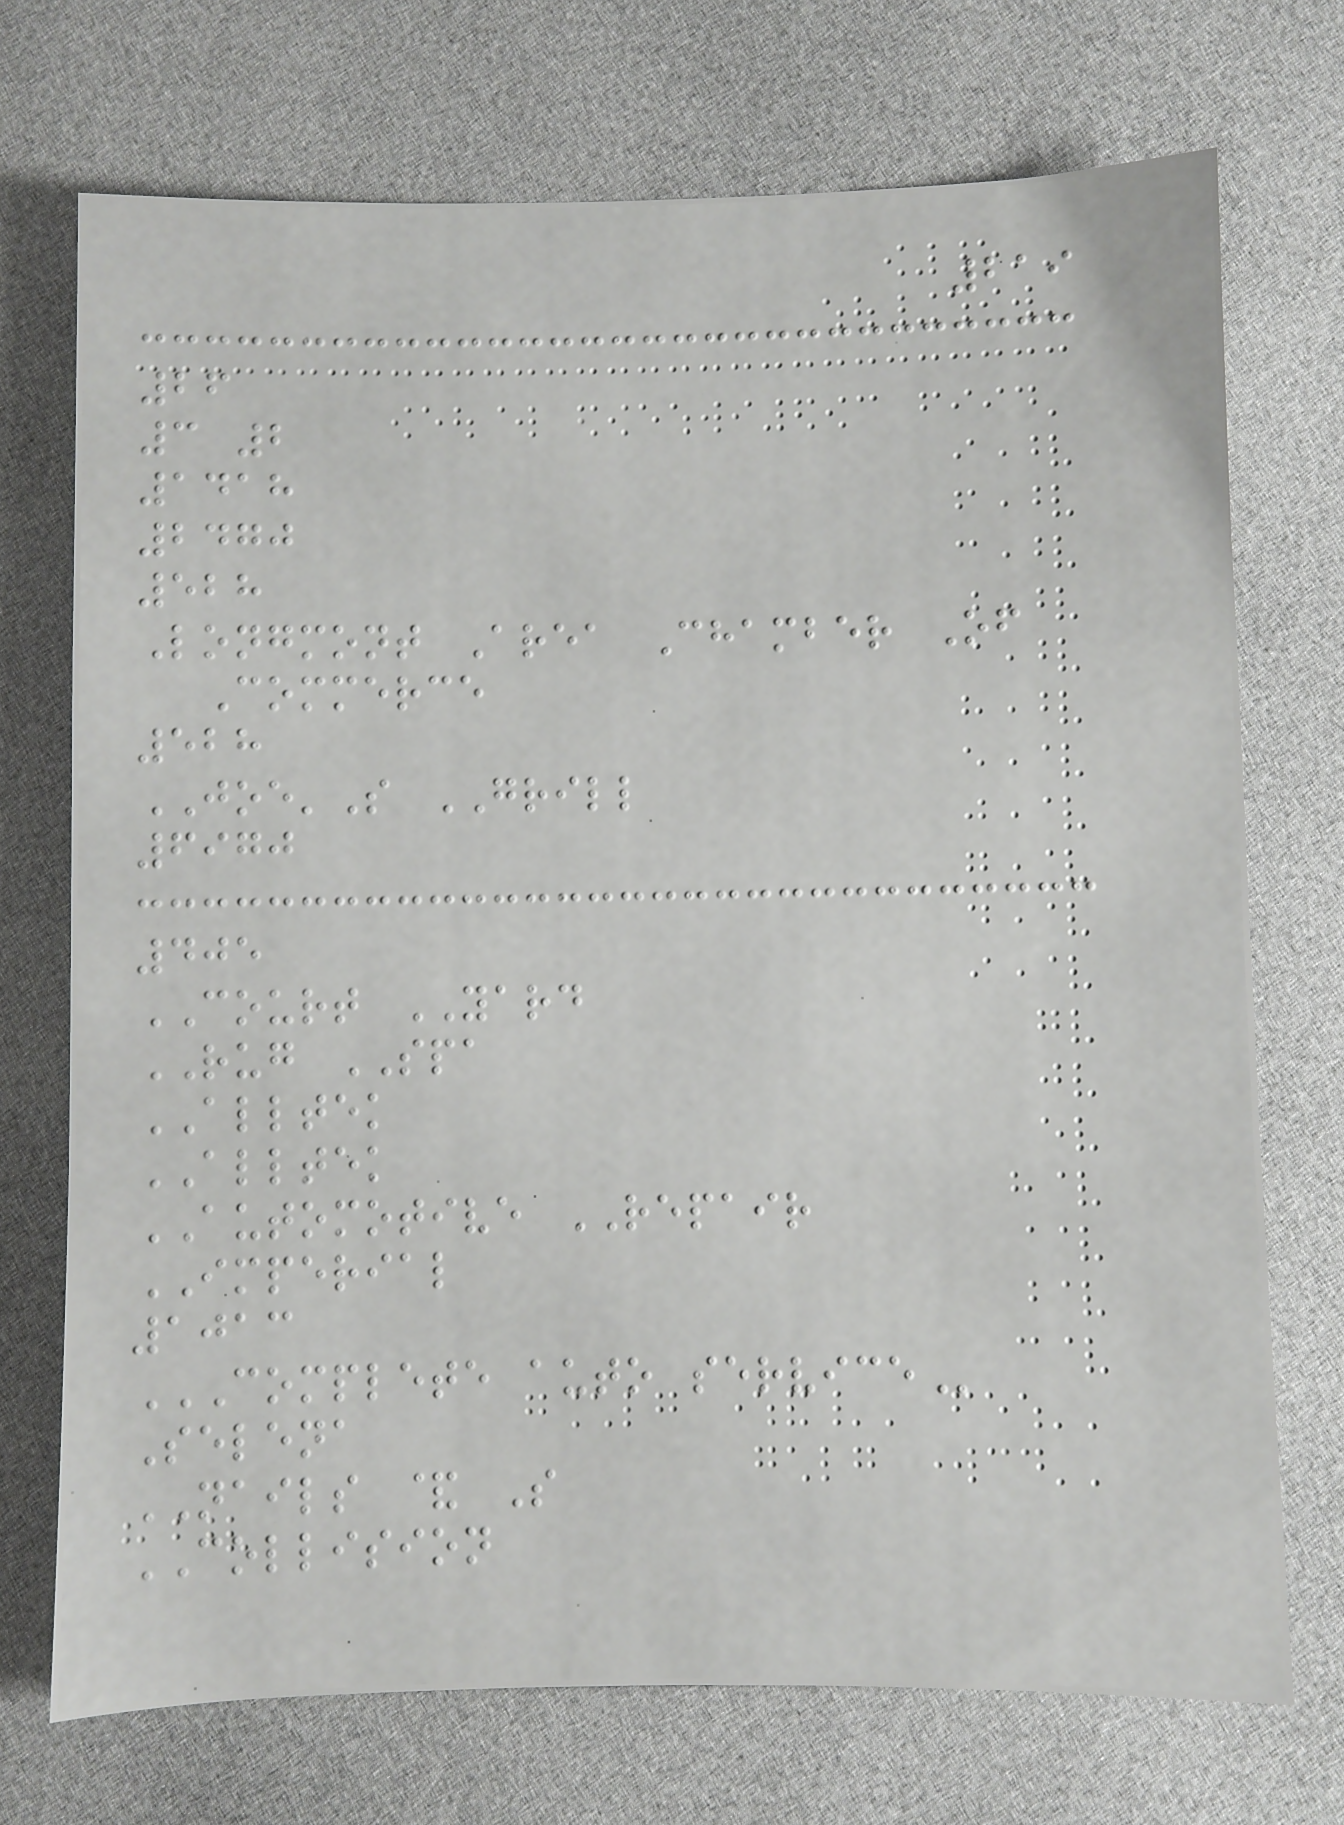219
26
3 2
1418
2470
528
Longmont Area Chamber Of
Commerce
528
JOE'S GRILL
6970
405
COURT YARD
RUG SPA
ALLTEK
ALLTEK
AUTOMOTIVE REPAIR
IMPERIAL
1013
COMPLETE AUTO SERVICE
Selena
NAILS & S
COLLISION
